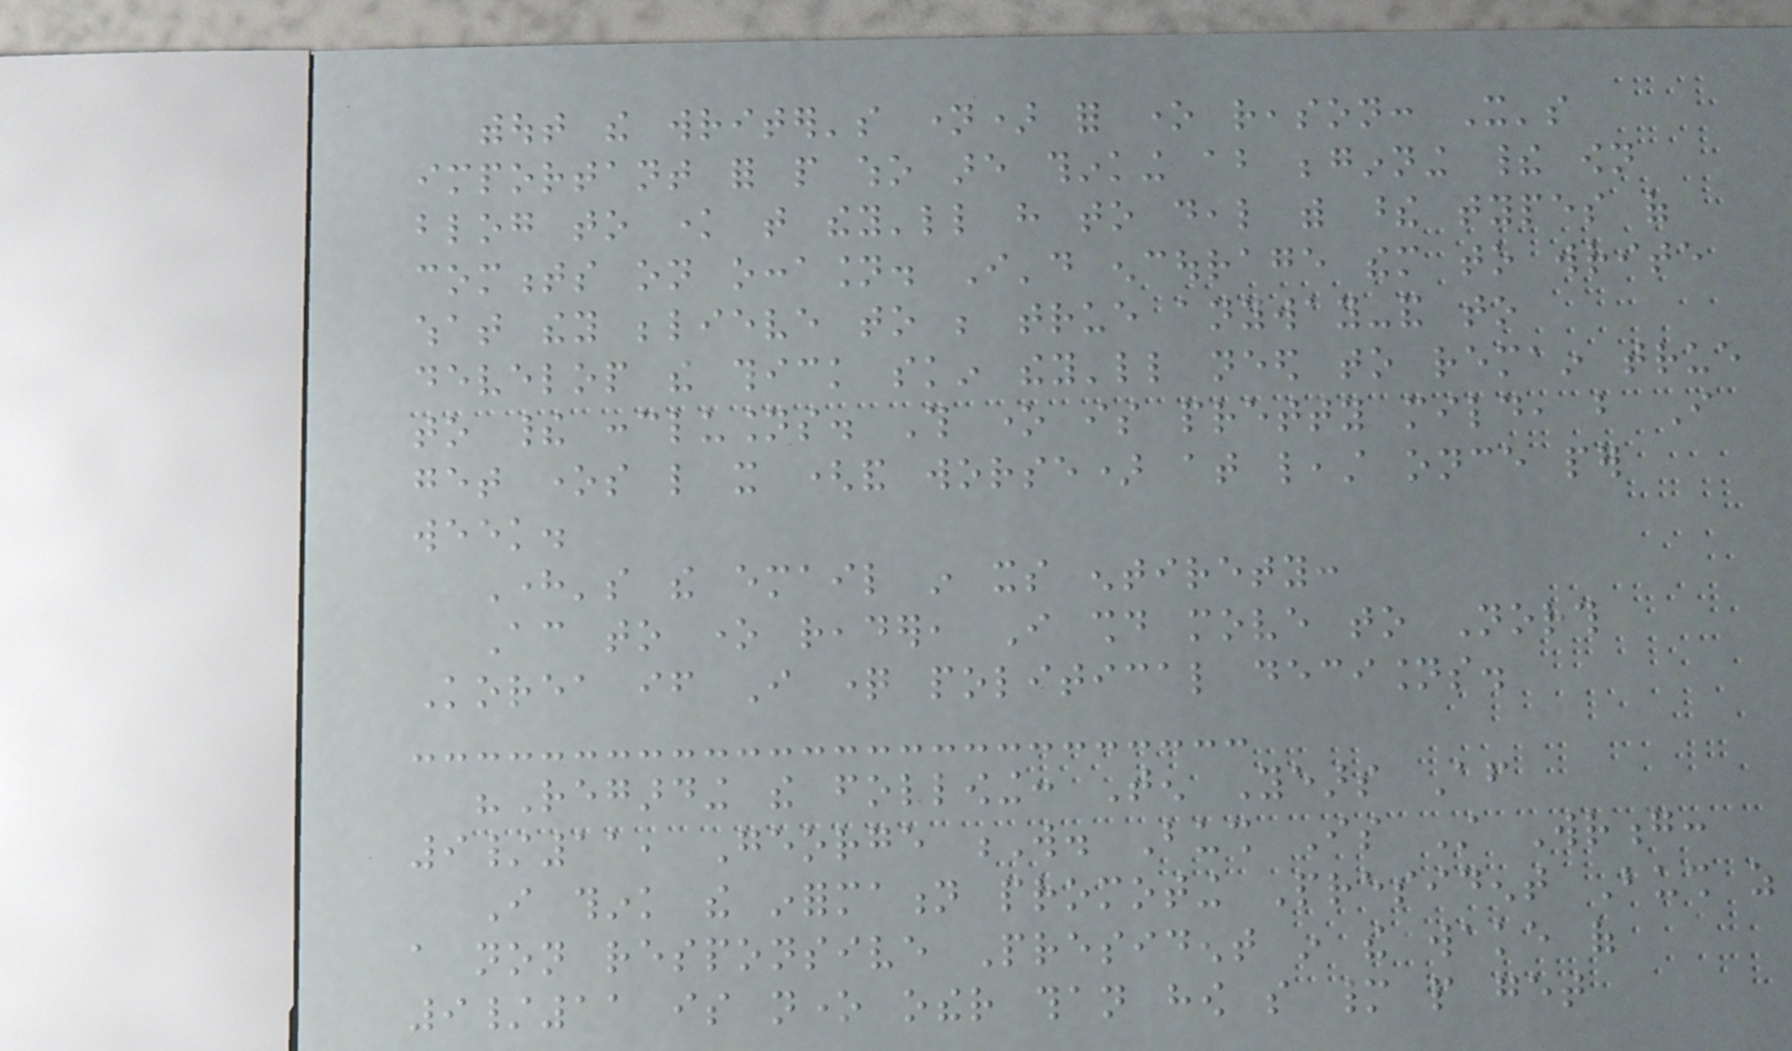without the writer's name) for one reason: It's
important for people who are thinking about beginning their own
blog to know that they'll have to deal with these types of
comments on occasion. I'd encourage them to write
what they believe to be true anyway-and to
develop the thick skin they'll need to remain true
to their conclusions. This one is pretty mild, but I
get ones like it (and worse) at least once per
week.
Here's the email in its entirety:
According to one reader, I should move to North
Korea if I question political decisions.
"Regarding the following: Ten Years After
9/11, George W. Bush Is Still Wrong:
I think the information promoting President Bush as
a non responsive President in the wake of
9/11 is none other than how so many people get
